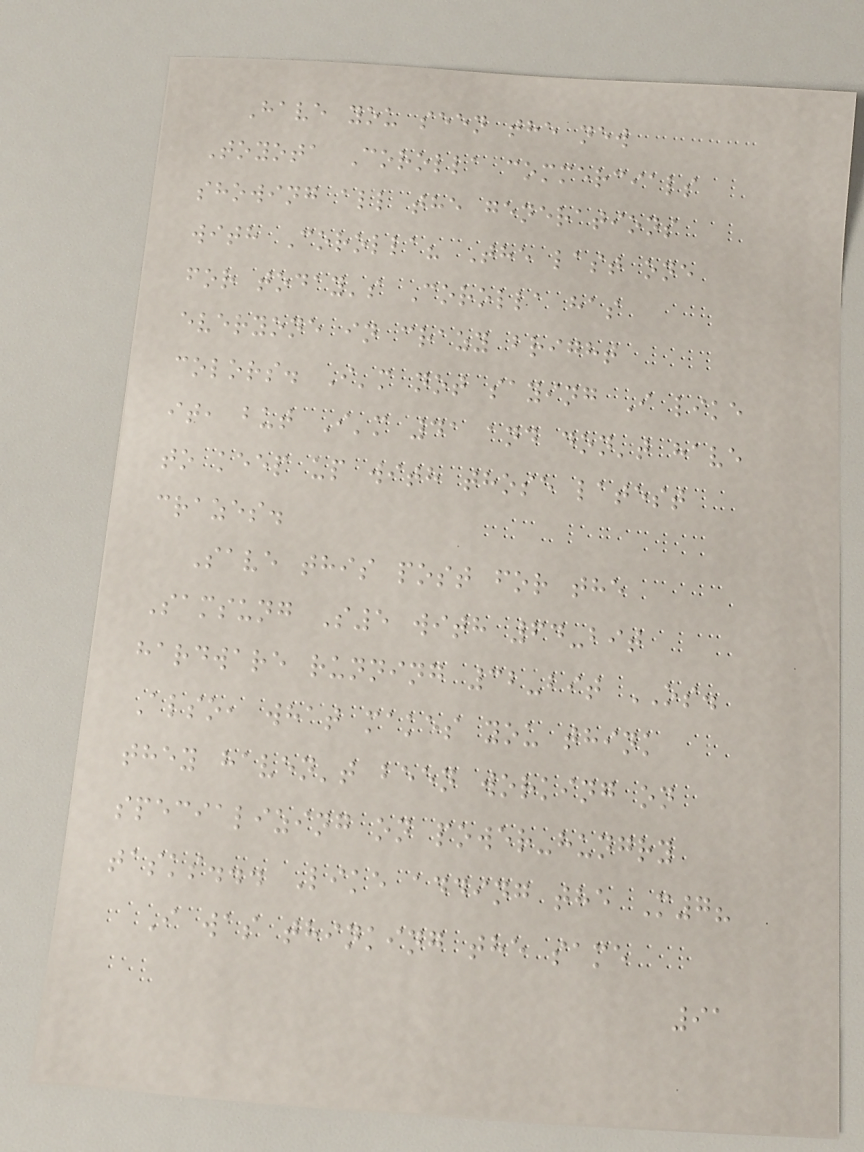Have you seen the new
Toyota Corolla commercials
showing all the generations
with Corolla? The last one
for today's Corolla has
everyone in crazy bright
colors. I'm not saying I like
it, but I'm 41 and don't have
to keep up with those latest
crazes.
Save this post for the
Samsung S5 with 64-bit
hardware running 32-bit OS.
Also, what makes you think
they haven't been working on
specializing on power-hungry
tasks... Like adding the M7?
I was thinking the same
91
